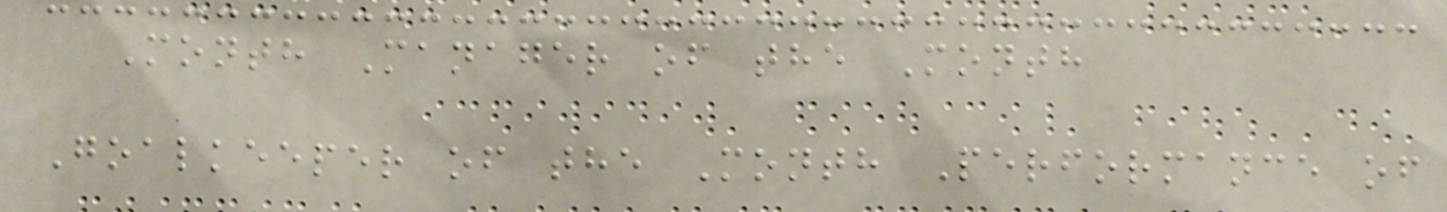Month Manager of the Month
Goalkeeper of the Month Performance of
